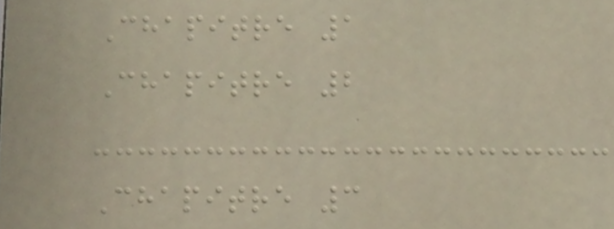Chapitre 1
Chapitre 2
Chapitre 3
